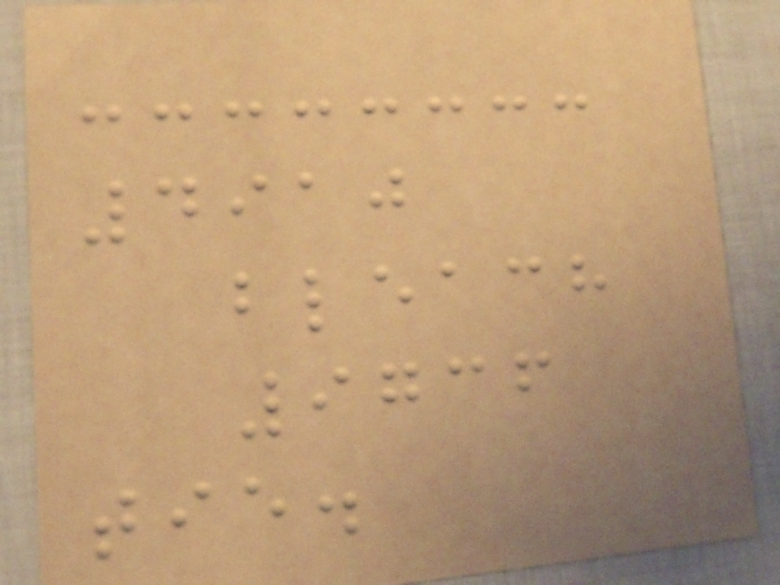4910
bleach
9736
tie.
